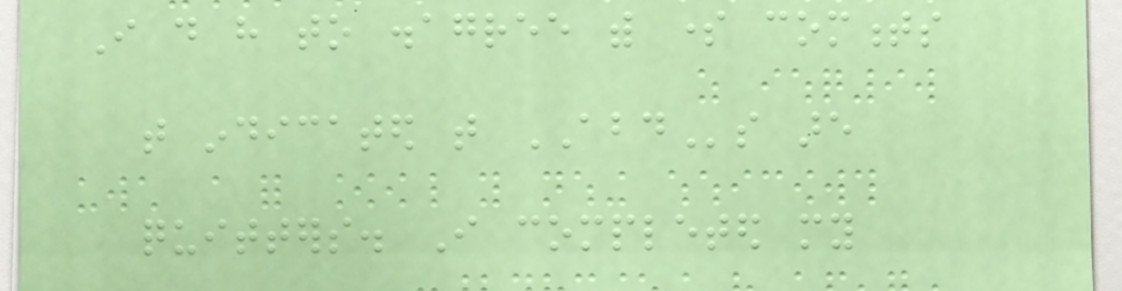I do have to disagree with some comments
that indicated that ABDs are
quitters. I completed my
